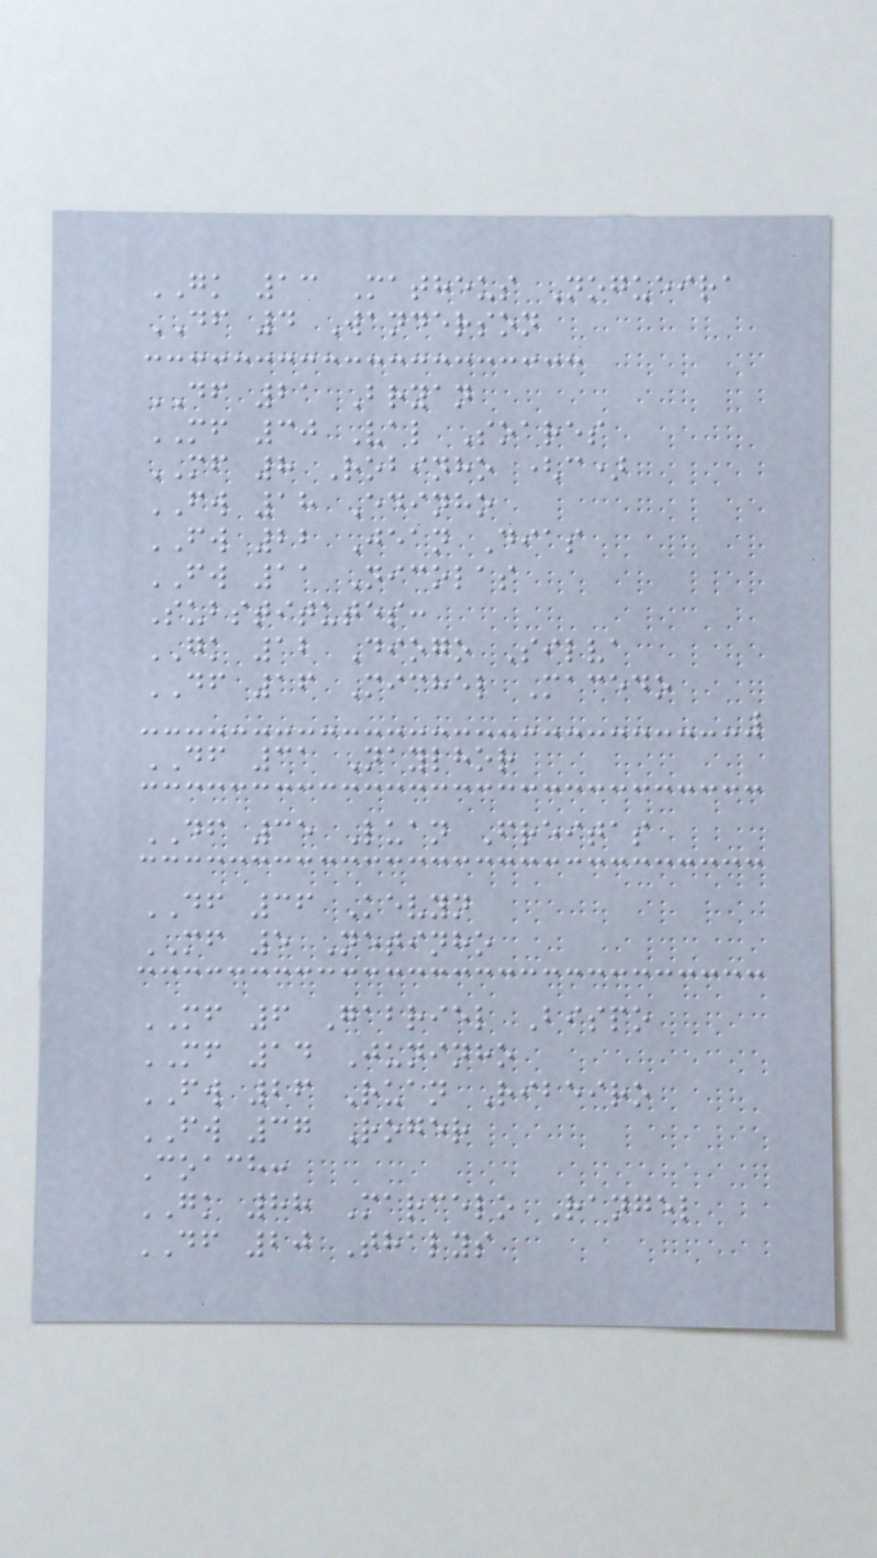GK 13 Matheus Nogueira
DF 4 Wanderson
DF 21 Bryan
MF 30 Val Soares
MF 8 Robinho (c)
FW 18 Edinho
FW 22 Jean Dias
FW 11 Nicolas
Substitutes:
GK 12 Diogo Silva
DF 16 Michel Macedo
DF 31 Naylhor
DF 35 Luan Freitas
DF 36 Kevyn
MF 5 Netinho
MF 6 Gabriel Bispo
MF 14 Juninho
FW 26 Ruan Ribeiro
FW 37 Roger
Coach:
GK 88 Marcelo Rangel
DF 20 Thalys
